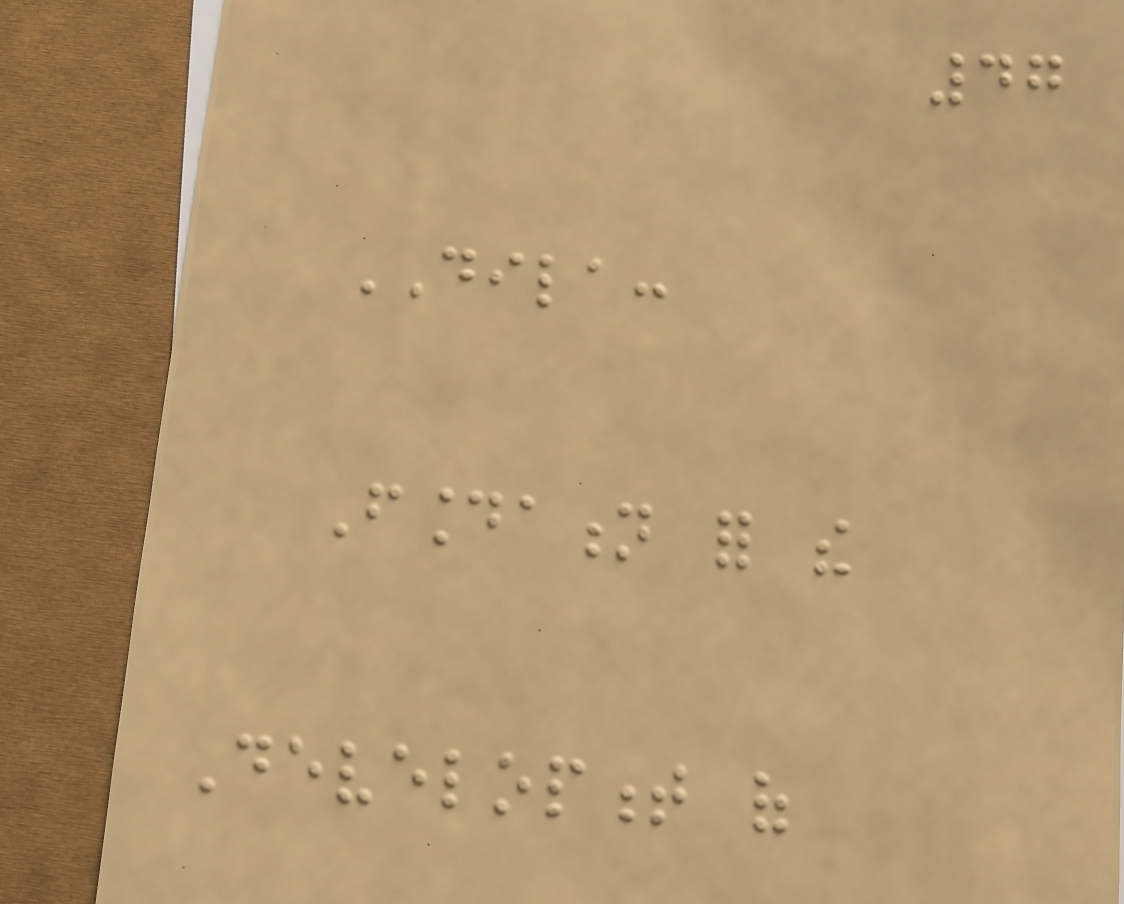47
DILA:
Foundation for the
Development of
